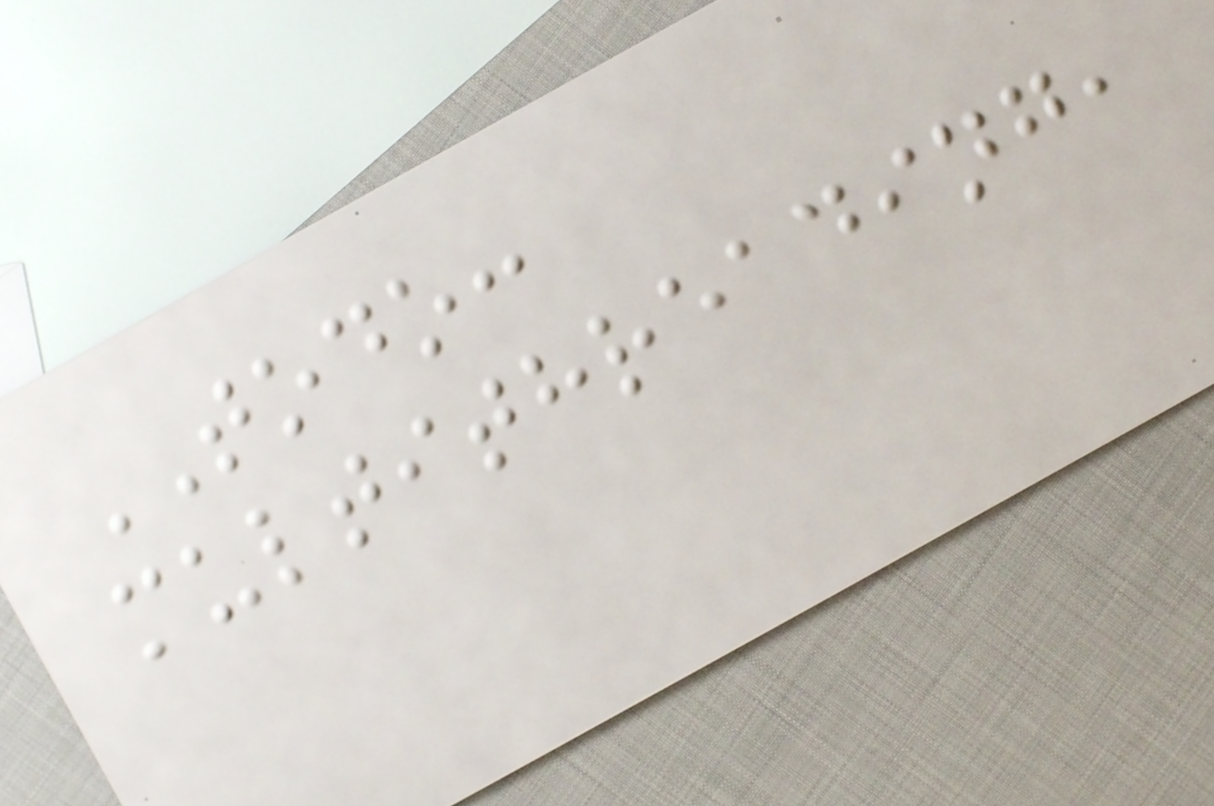TODO:
multithreading,
